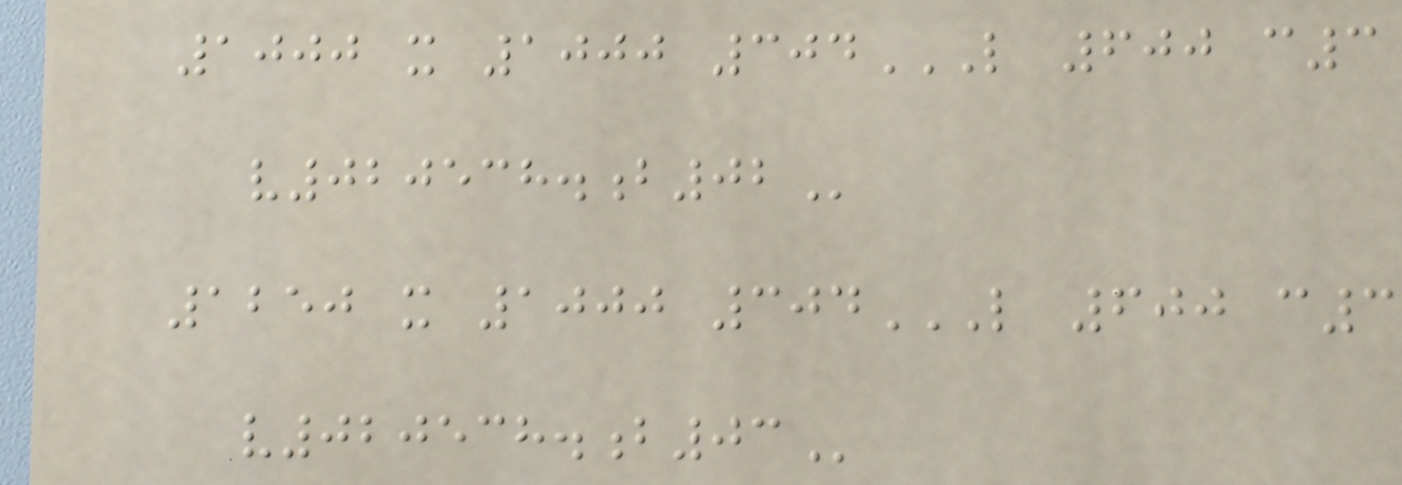1000 x 1000 304L 600 C3
V020538.B02
1250 x 1000 304L 600 C3
V020538.B03
